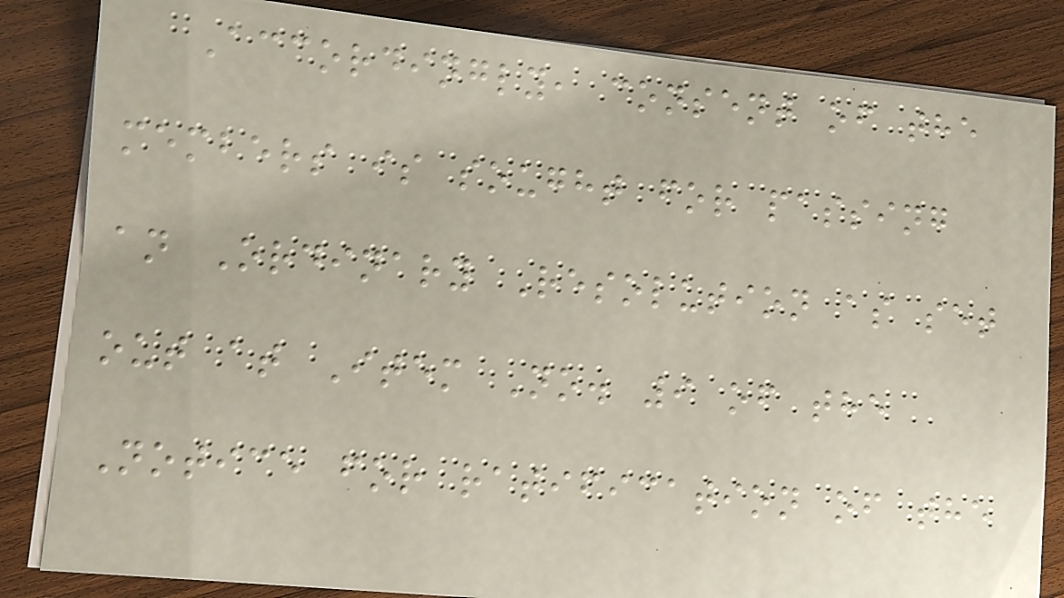Accordingly, consent of the
members is sought for passing
an Ordinary Resolution as set
out at Item No. 9 of the
Notice for ratification of the
